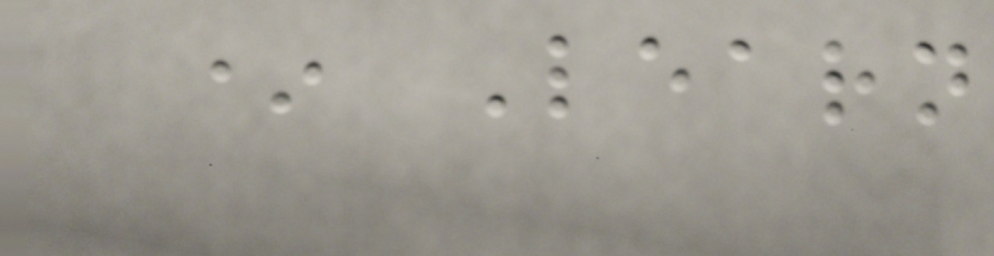* Learn
